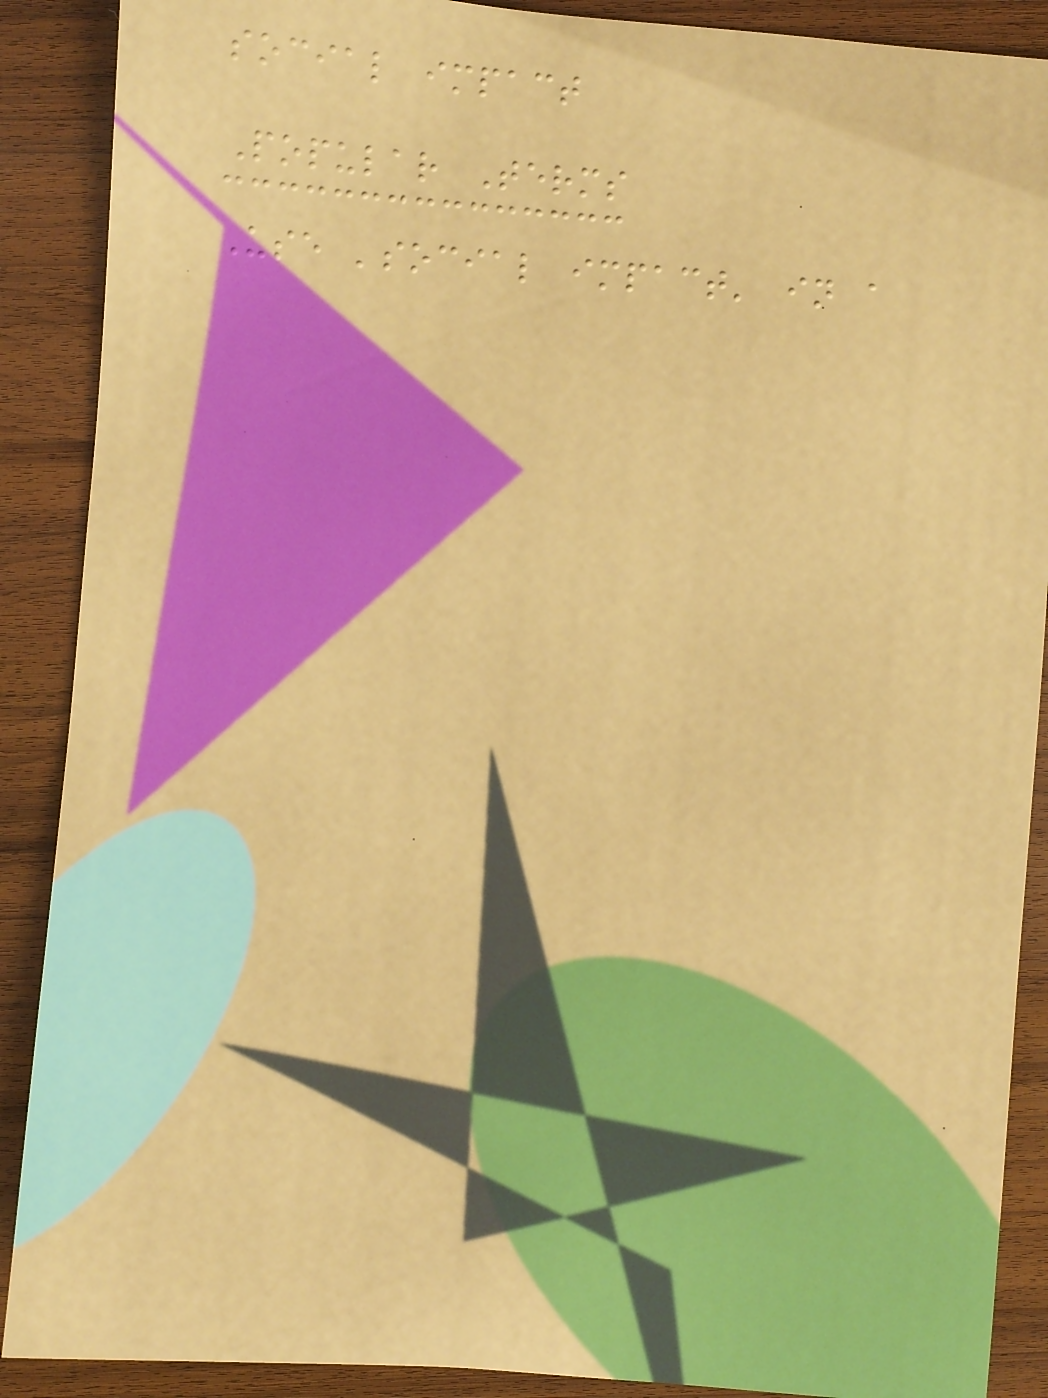social impact
Popular Terms
Use 'social impact' in a
